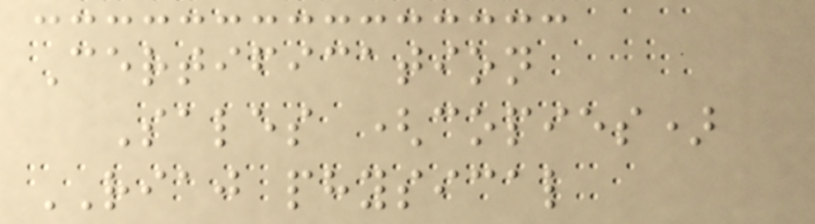Certification
Sales (copies)
RIAJ physical
